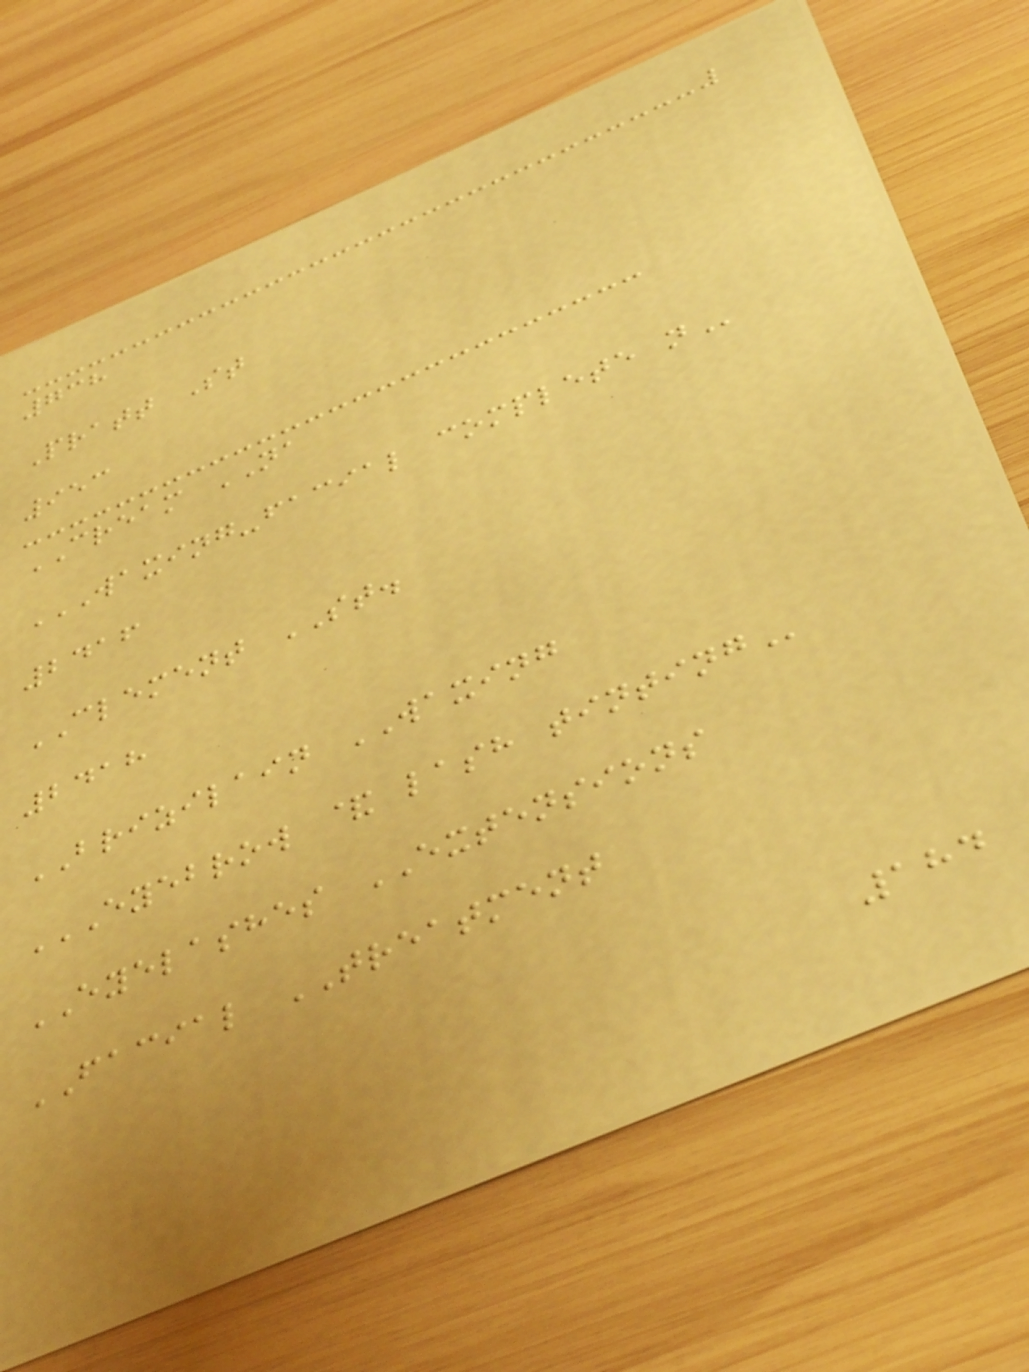738
Pratt St
953
CREAM NA
WAXING-FACIAL COMPLETE N
2416
CLEMENT ST.
2418
BRIZILAIN WAXING
EYEBROW & LASH TINTING
EYELASHES EXTENSIONS
FACIAL TREATMENT
184
